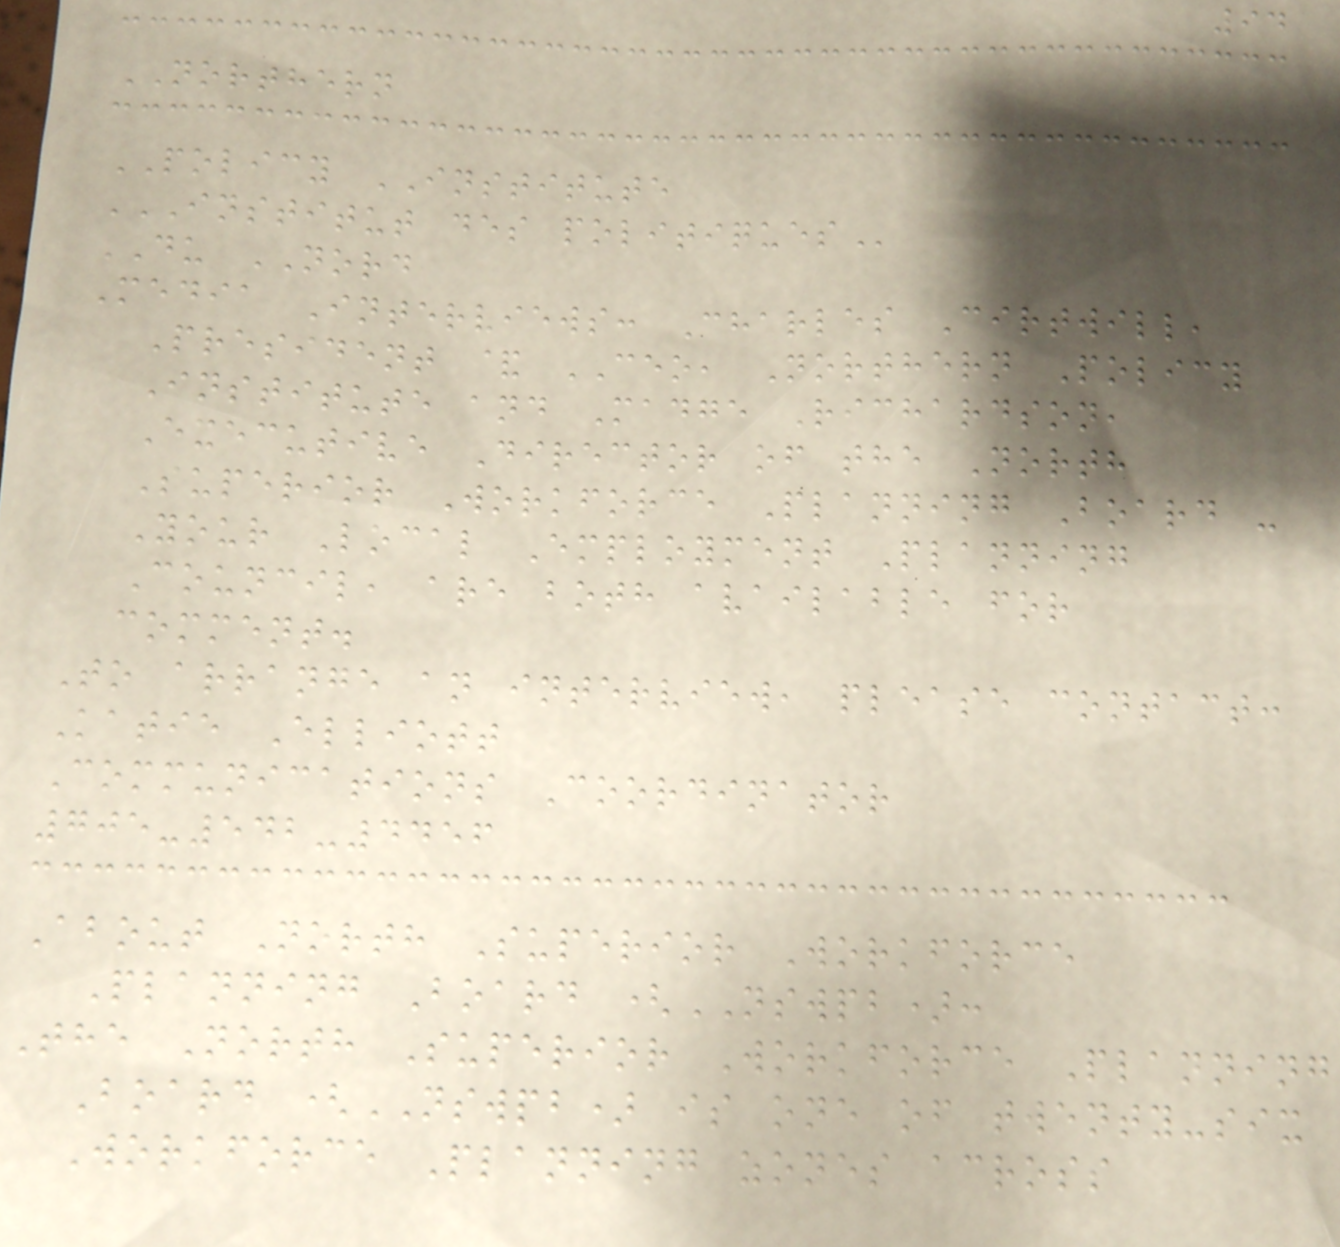94
NORTHERN
POLICY INSTITUTE
INSTITUT DES POLITIQUES
DU NORD
Media Interviews: Charles Cirtwill,
President & CEO, Northern Policy
Institute and Madge Richardson,
Executive Director of the North
Superior Workforce Planning Board -
Your Local Employment Planning
Council, are both available for
comment.
To arrange an interview, please contact:
Katie Elliott
Communications Coordinator
705-542-4456
About North Superior Workforce
Planning Board (NSWPB):
The North Superior Workforce Planning
Board (NSWPB) is one of twenty-six
Workforce Planning zones across
